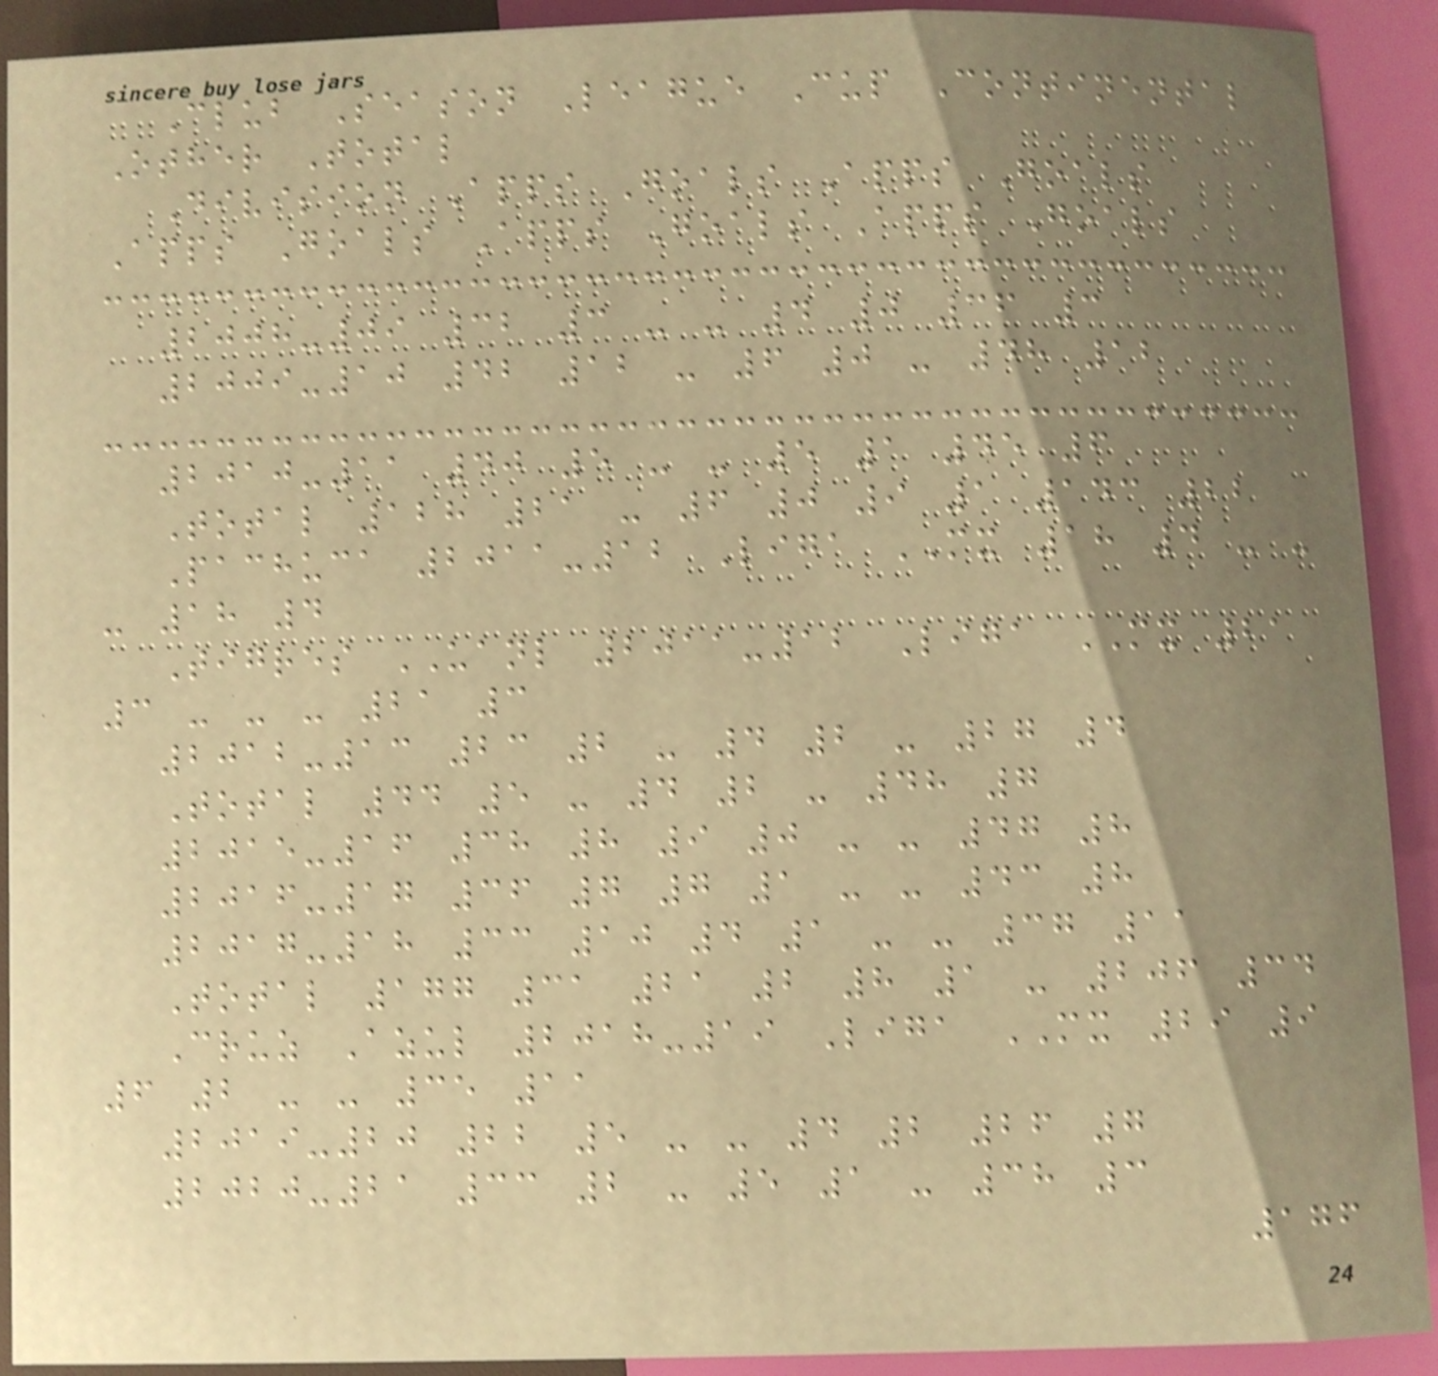Club Season League Cup Continental
Other Total
Division Apps Goals Apps Goals
Apps Goals Apps Goals Apps Goals
2008-09 32 3 - - 4 0 36 3
2009-10 42 12 - 6 0 - 48 12
2010-11 40 5 - - 5 1 45 6
Total 128 21 - 6 0 9 1 143 22
Pachuca 2011-12 Liga MX 18 4 - -
- 18 4
Tigres UANL 2011-12 Liga MX 21
3 - - - 21 3
2012-13 23 2 - 4 2 - 27 4
Total 44 5 - 4 2 - 48 7
2015-16 38 8 9 0 - - 47 8
2016-17 36 7 7 1 - - 43 8
2017-18 33 10 4 1 - - 37 11
Total 177 31 21 2 8 1 - 206 34
Cruz Azul 2018-19 Liga MX 29 9
6 2 - - 35 11
2019-20 22 5 - - 4 2 26 7
2020-21 33 2 - 5 1 - 38 3
176
